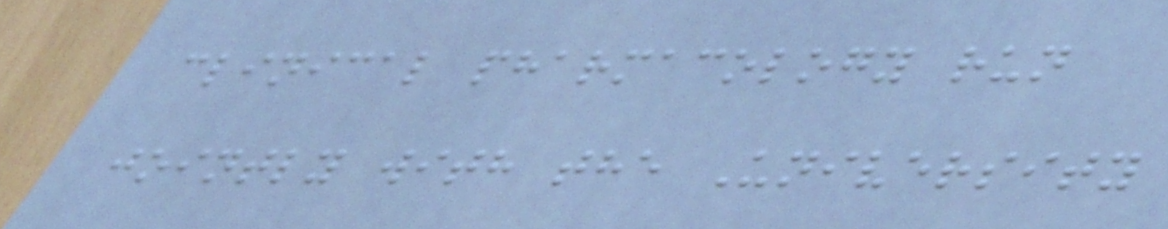clinical pharmacology run
jointly with the University
